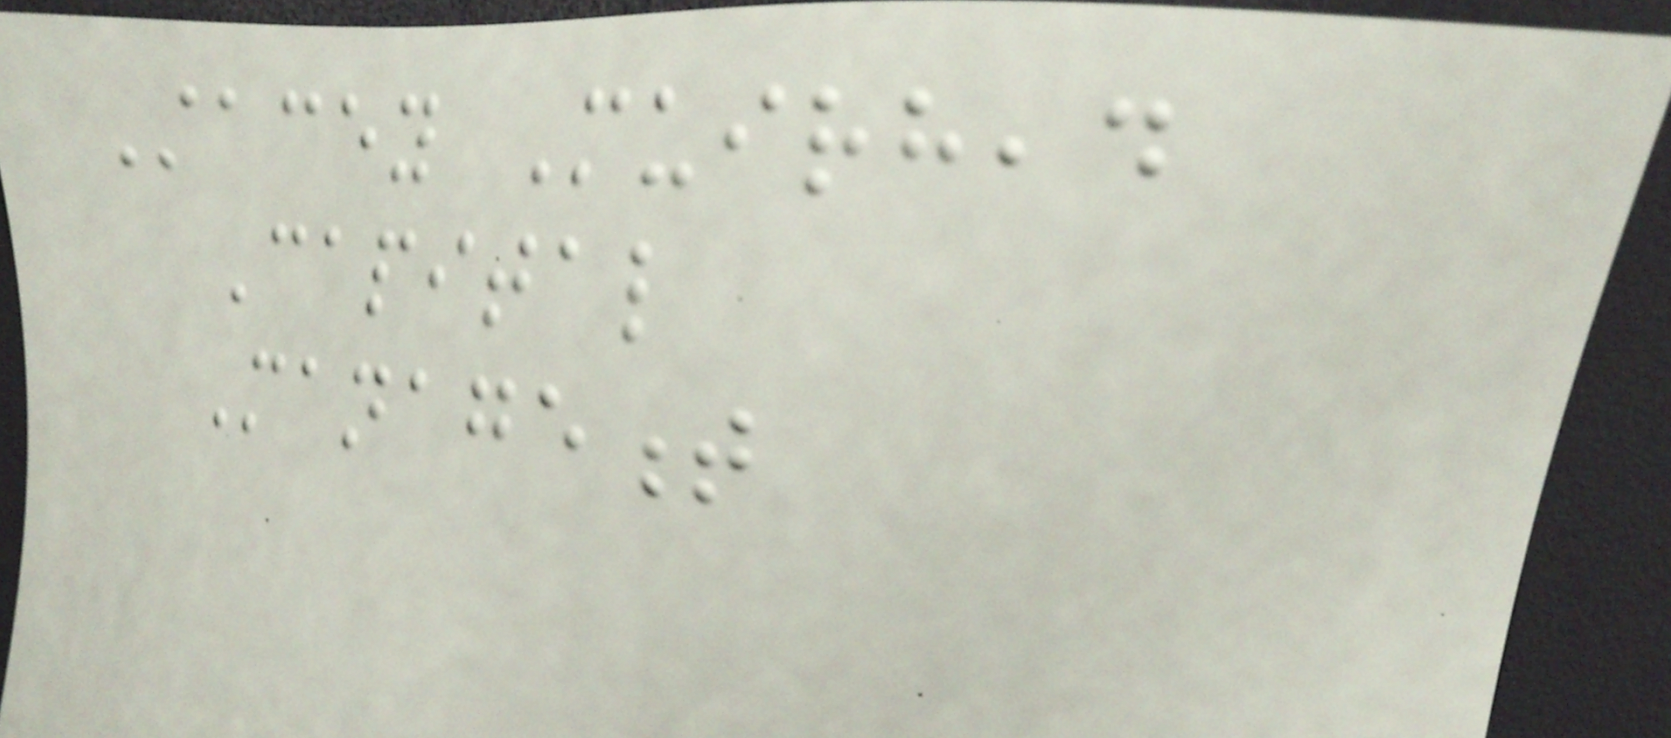Stacey Muirhead
Capital
Management
